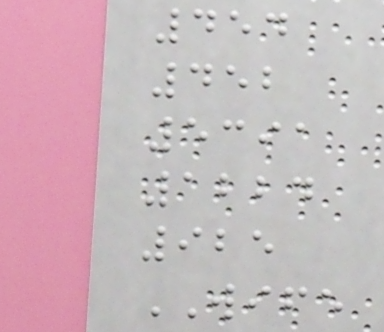454
452
5391
1224
925
WIFE
